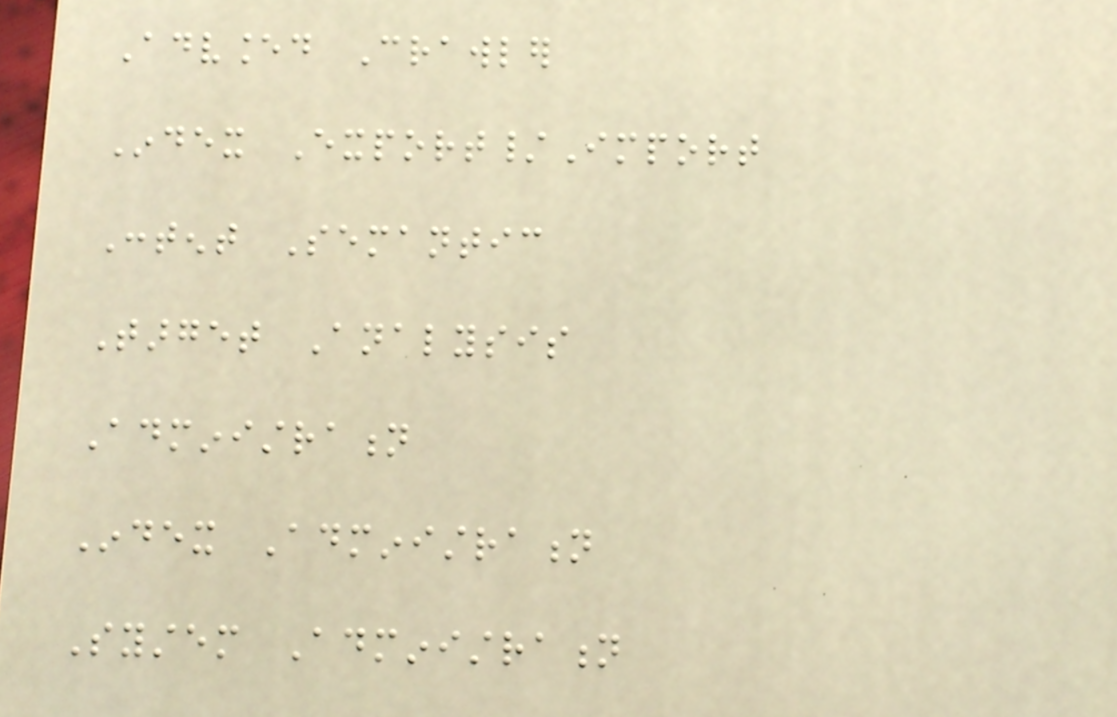Advanced Crawler
Index Export/Import
Content Semantic
Target Analysis
Administration
Index Administration
System Administration
